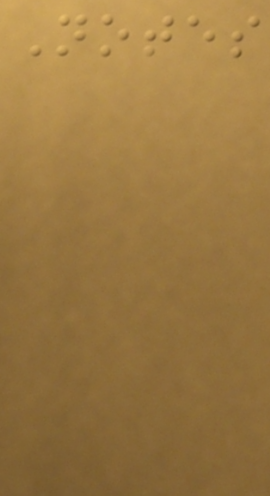Notes
